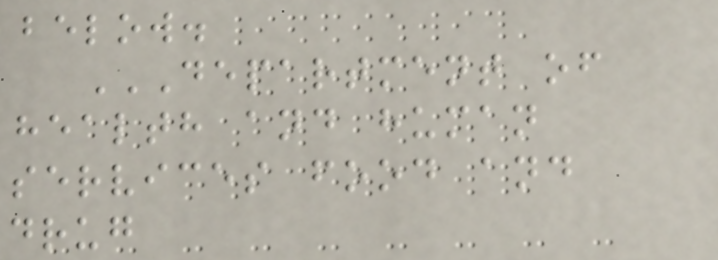below.
DEPARTMENT OF
HEALTH AND HUMAN
SERVICES FOOD AND
DRUG
